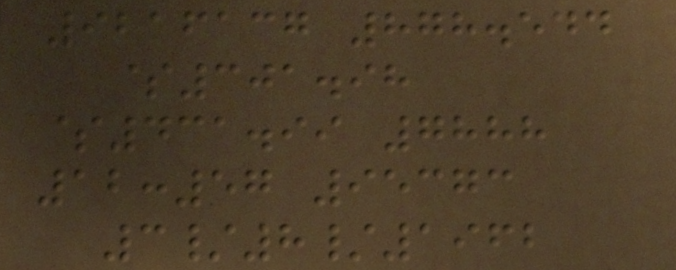9216137 878.544
$301.98
$431.99 7888
12:57 95373
3/8/1962
